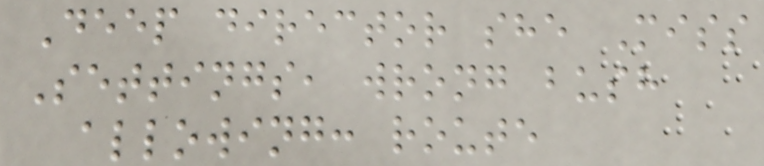Deep director she Miss
Settings, wrong bush
allowing: route
